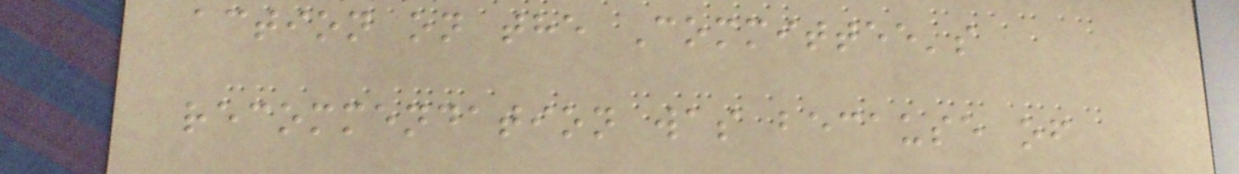action on the Committee's
recommendation was because of
